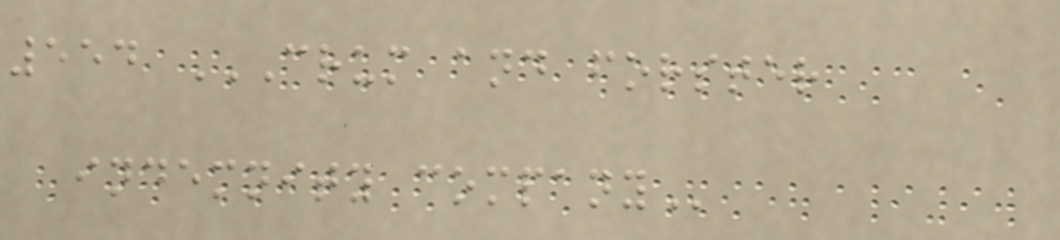554 CRUM AND FORSTER
INDEMNITY COMPANY
